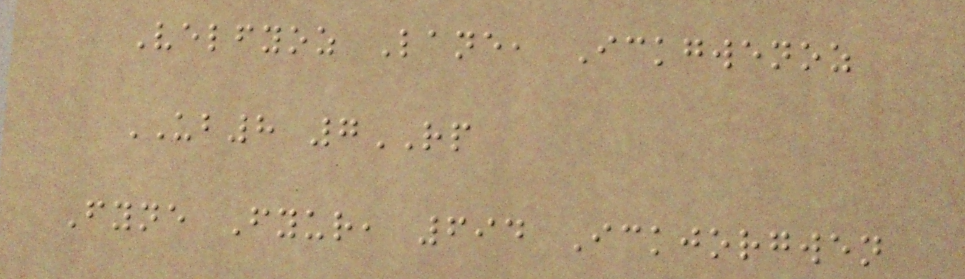Velfyoz Lane, Ickgwenoz
UB8 7RP
Fyne Fyur, 694 Ickjorgwen
